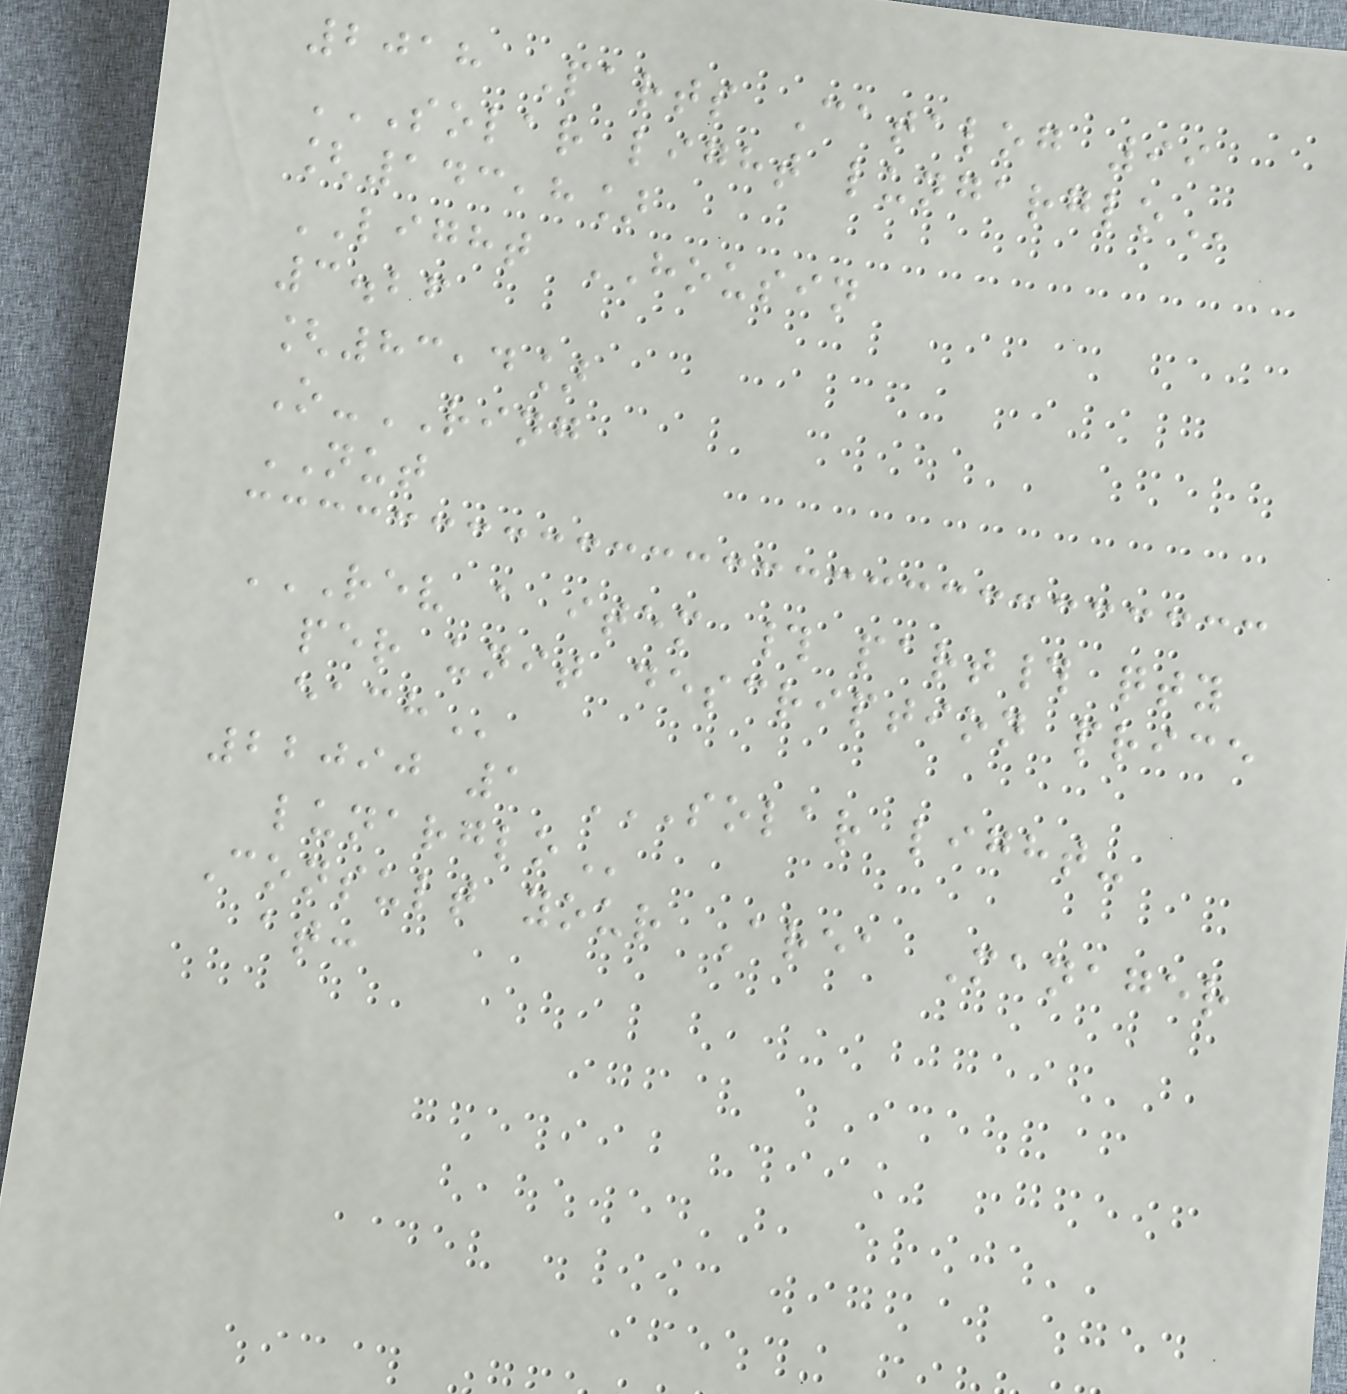2018 Parts Catalog 99
SOLAR LIGHT LUNGARGLO
[143,8]
LIGHT HOUSIN
3.26
[83,4]
O-RING
NUT
REV A ITEM # PART# QTY
PER UNIT DESCRIPTION PRICE
EACH
22090 1 SOLAR LIGHT-
LUNARGLO
Consult your Area Manager
at:
